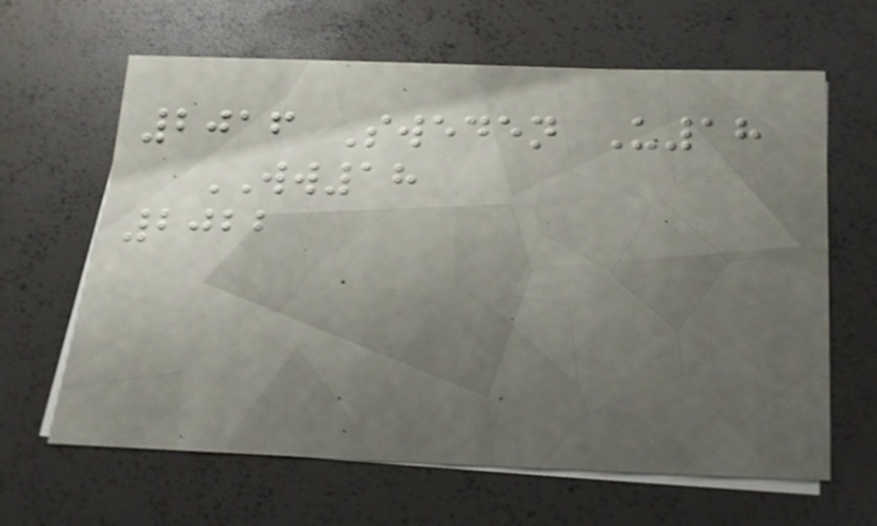2016 Sweden U18
WW18
2022
